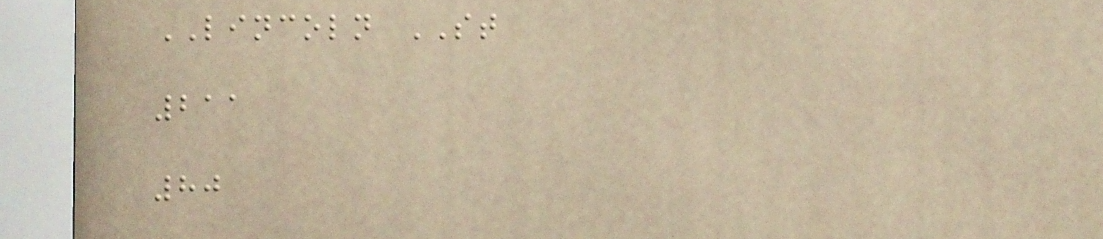LINCOLN ST
211
80
